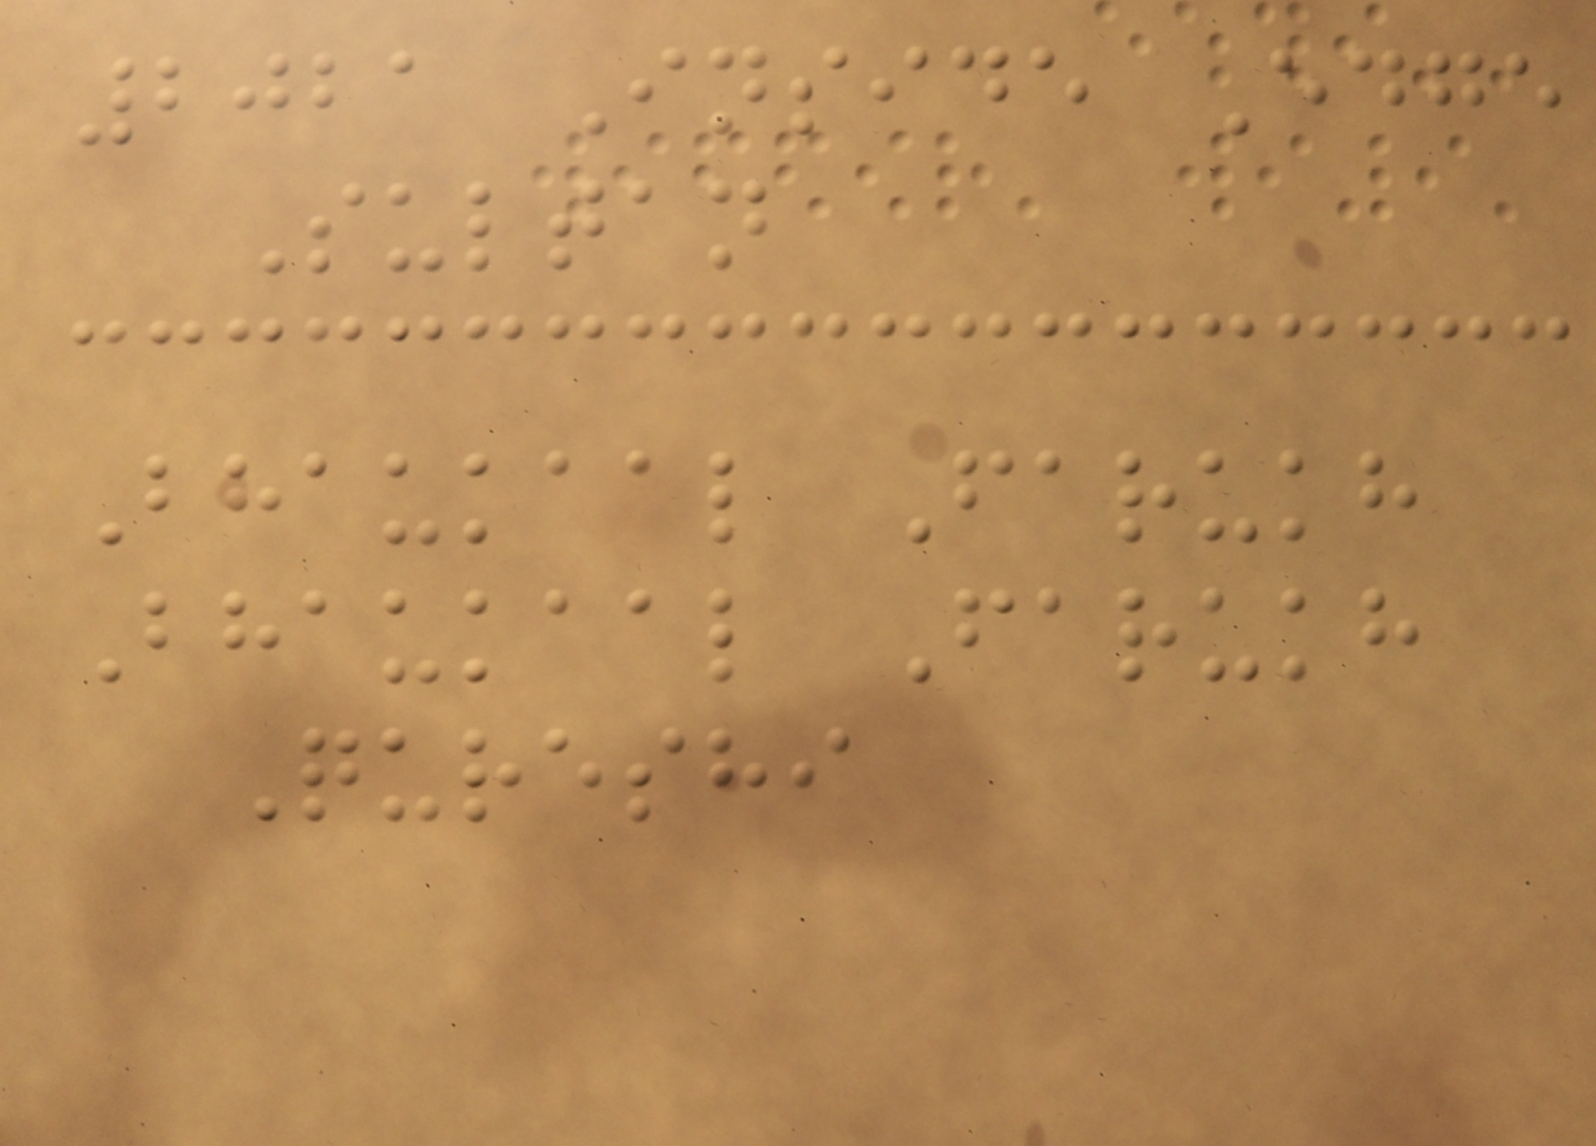2021 Inside Edge
Sultan
Bhaukaal Farukh
Bhaukaal Farukh
Qureshi
